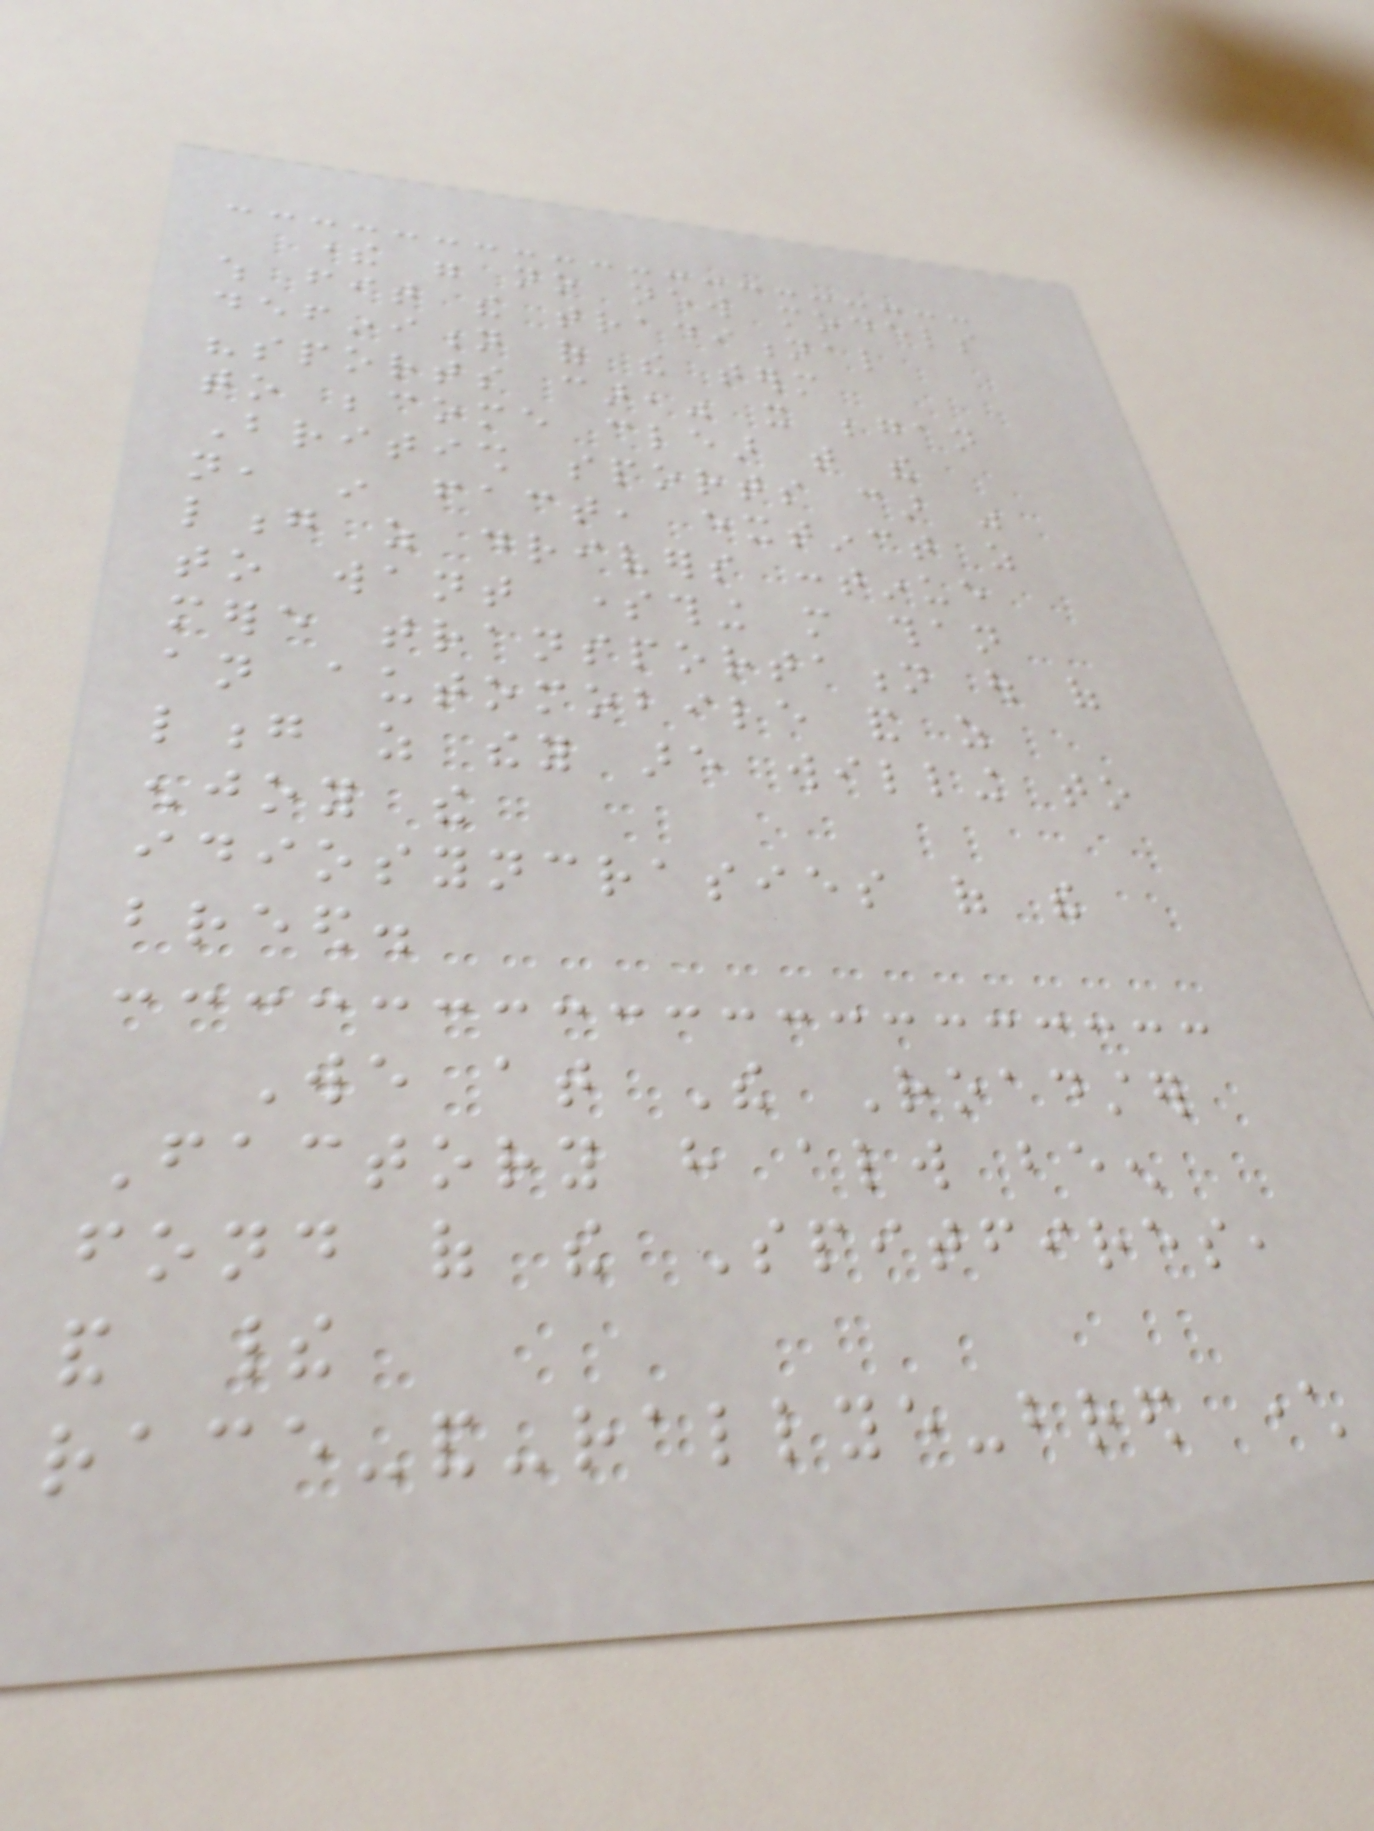there were no new models
which fit the traditional
definition of the term
"sports car," it began
to become clear that the
British sports car was
not, in fact, extinct as
long as drivers continue
to want something more than
mere transportation out of
an automobile and as
long as they are willing to
enjoy the
idiosyncrasies of the
breed.
We at The Roadster
Factory have always been
fond of the Spitfires,
and their
race-and-rallye-bred character
